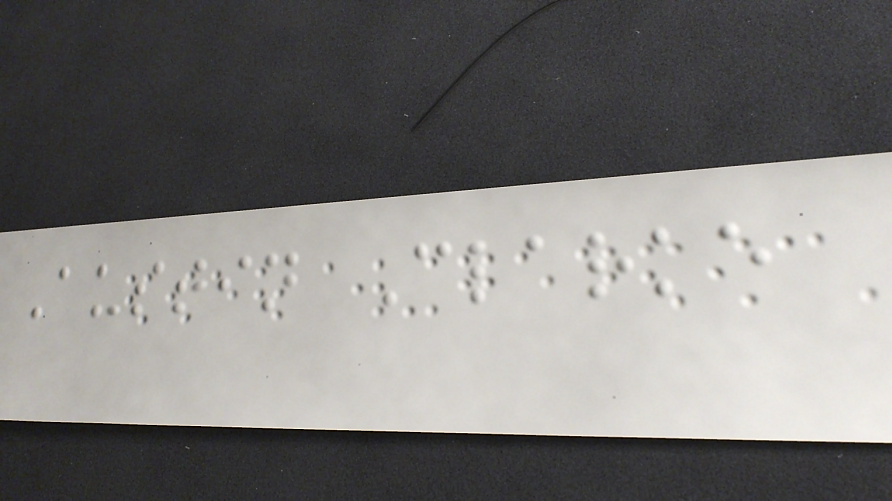Austin Clarke
